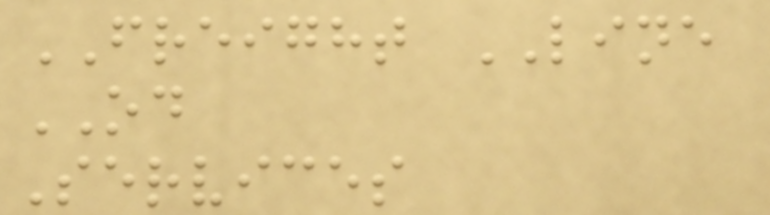FREIGHT LINE
OD
Services
